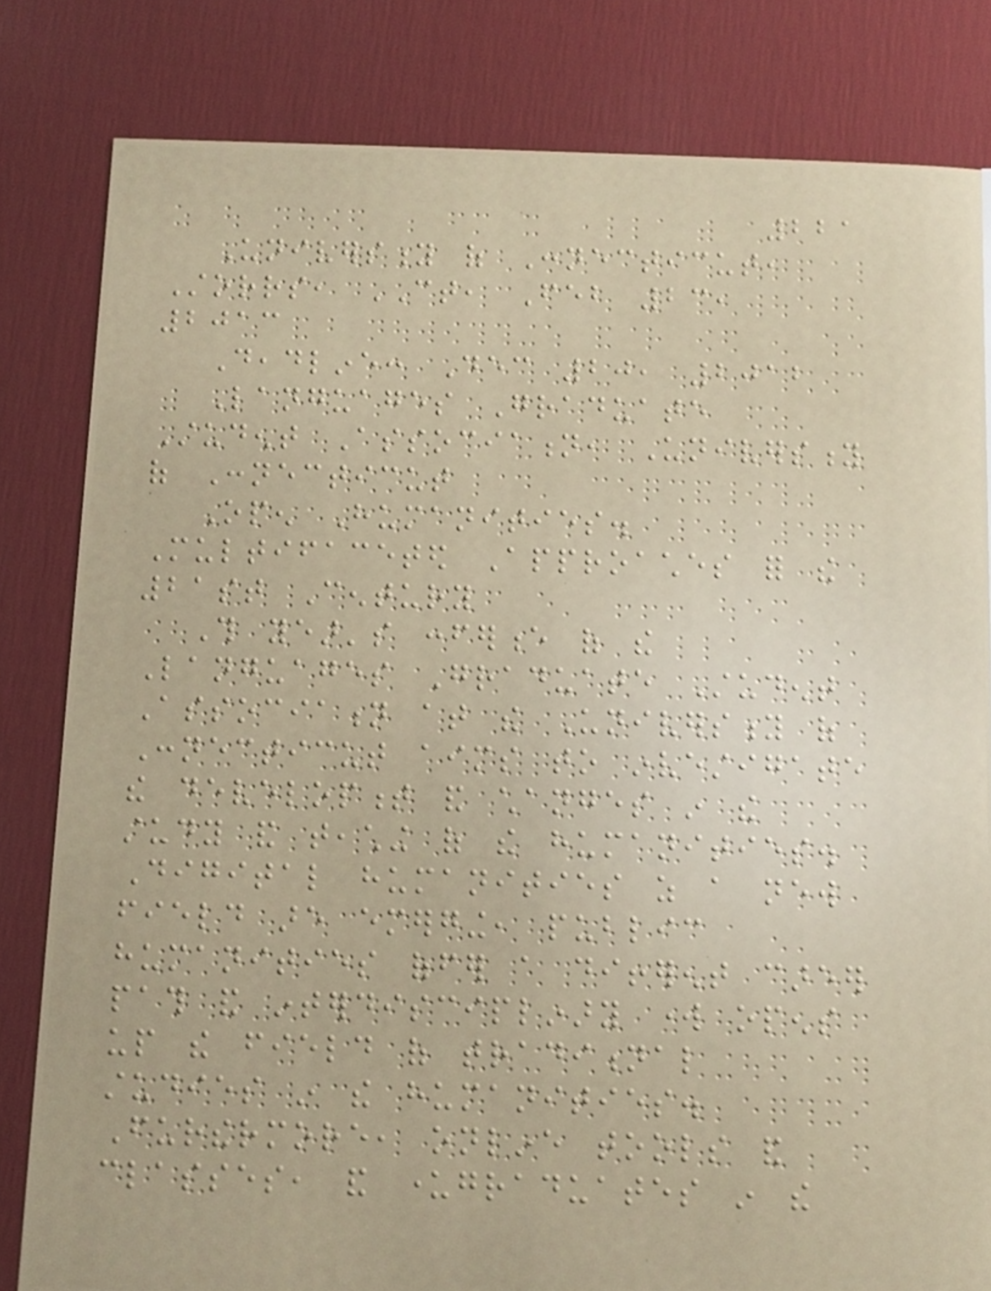221
University of Connecticut,
Storrs, CT, Feb 23,
2013
Deadline: Dec 20, 2012
Languages Graduate
Student Association, University
of Connecticut
Open Humanities.
Multifaceted Approaches for the
21st Century
This year's conference of the
Languages Graduate Student
Association at the University of
Connecticut aims to investigate
the development and changes in the
study and teaching of the humanities.
Digital humanities as a new
field are emerging, public
humanities offer a different career
path and interdisciplinary work opens
up the field of traditional
studies in the humanities.
Furthermore, online tools and
classes, and undergraduates in the
